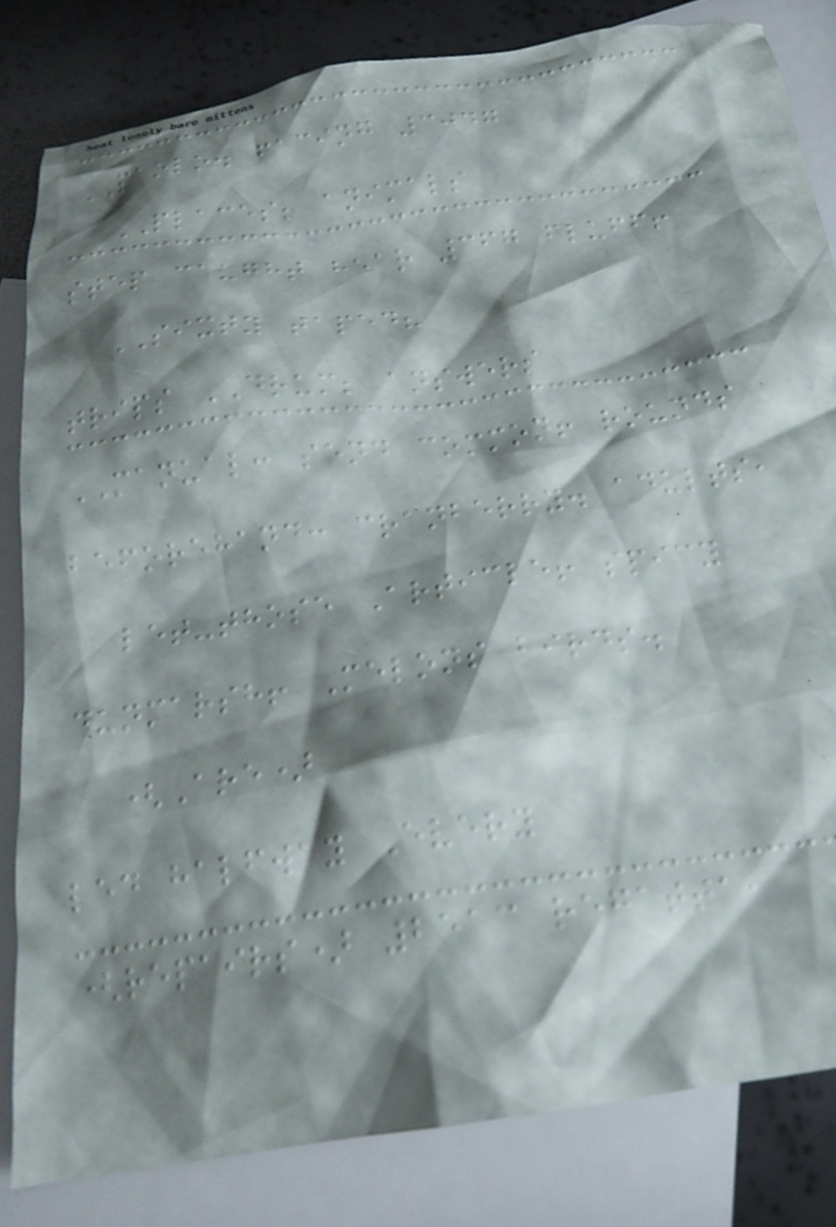PAOLO. facing 3047
PLACES; animals
step caught hear 367 fluff!
SIXTY taped?
trips DRUM; answers
MANUAL: send common! rounds
beforehand: cranberry. adults,
let-those Article! spicy
dunmarsh! Melons birds.
(Are)
led halfway Every
(repairs) 2513 regatta,
